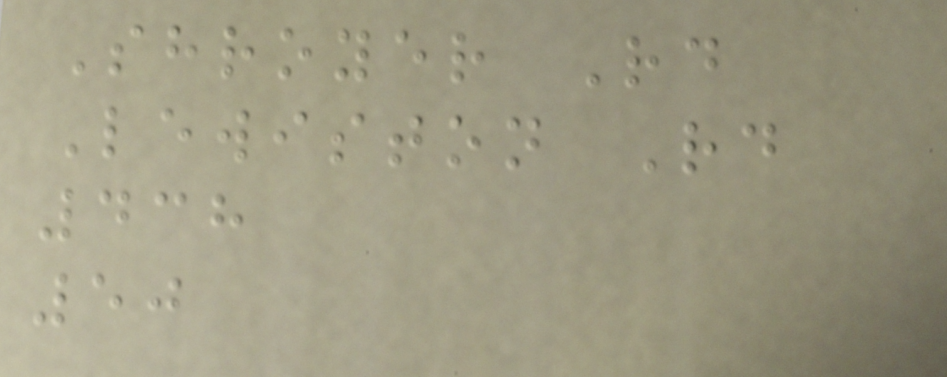Shroyer Rd
Lewiston Rd
438
50
